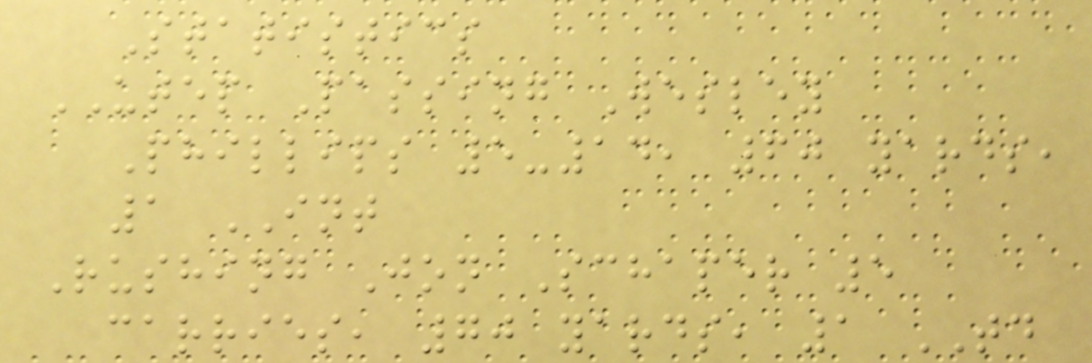Statistics
UTEP Passing Wesley
Phillips 5-14, 60 yards,
1 INT
Rushing Jon Schaper 5
carries, 70 yards, 1 TD
